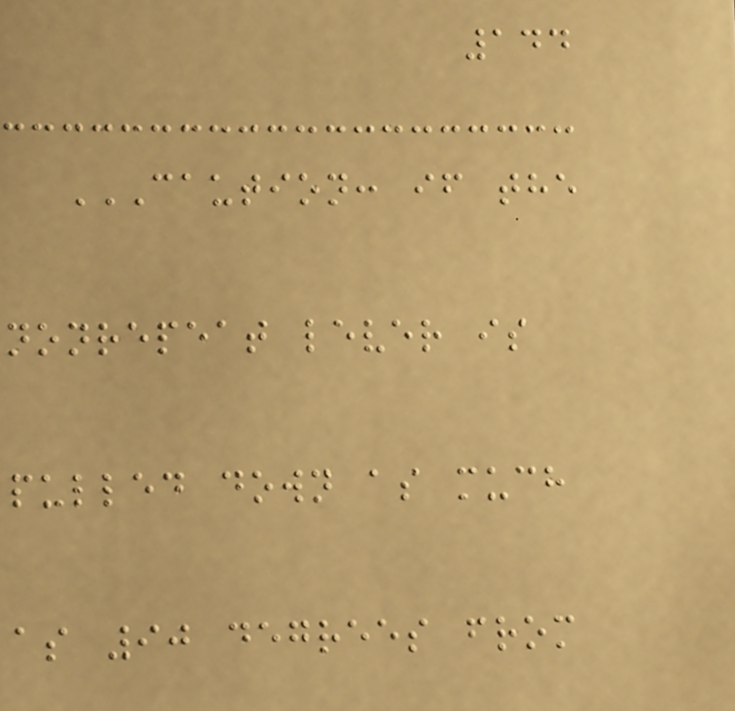144
CAUTION: IF THE
NONREPEAT LEVER IS
PULLED DOWN AS MUCH
AS 90 DEGREES FROM
